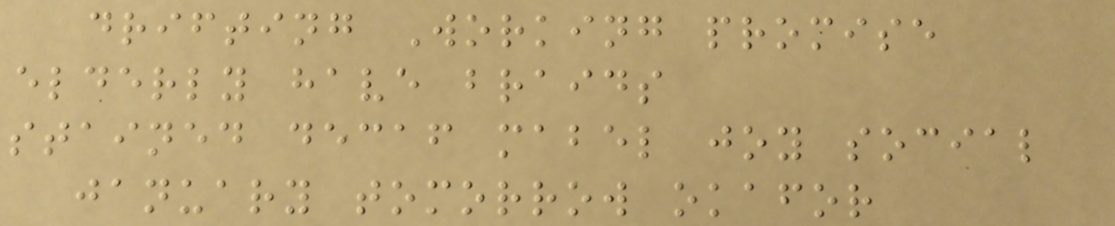drifting Working promise
elderly have braids
stained decaf mabel joy social
january tomorrow okafor
